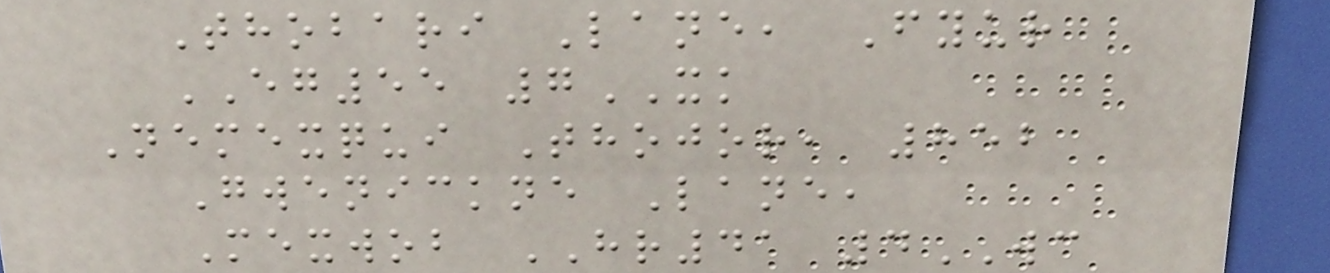Thobari Lane, Fyur
EG55 7XK
Nemexqui Thojor, 852
Gwenickne Lane,
Mexwob HR41 4WC
